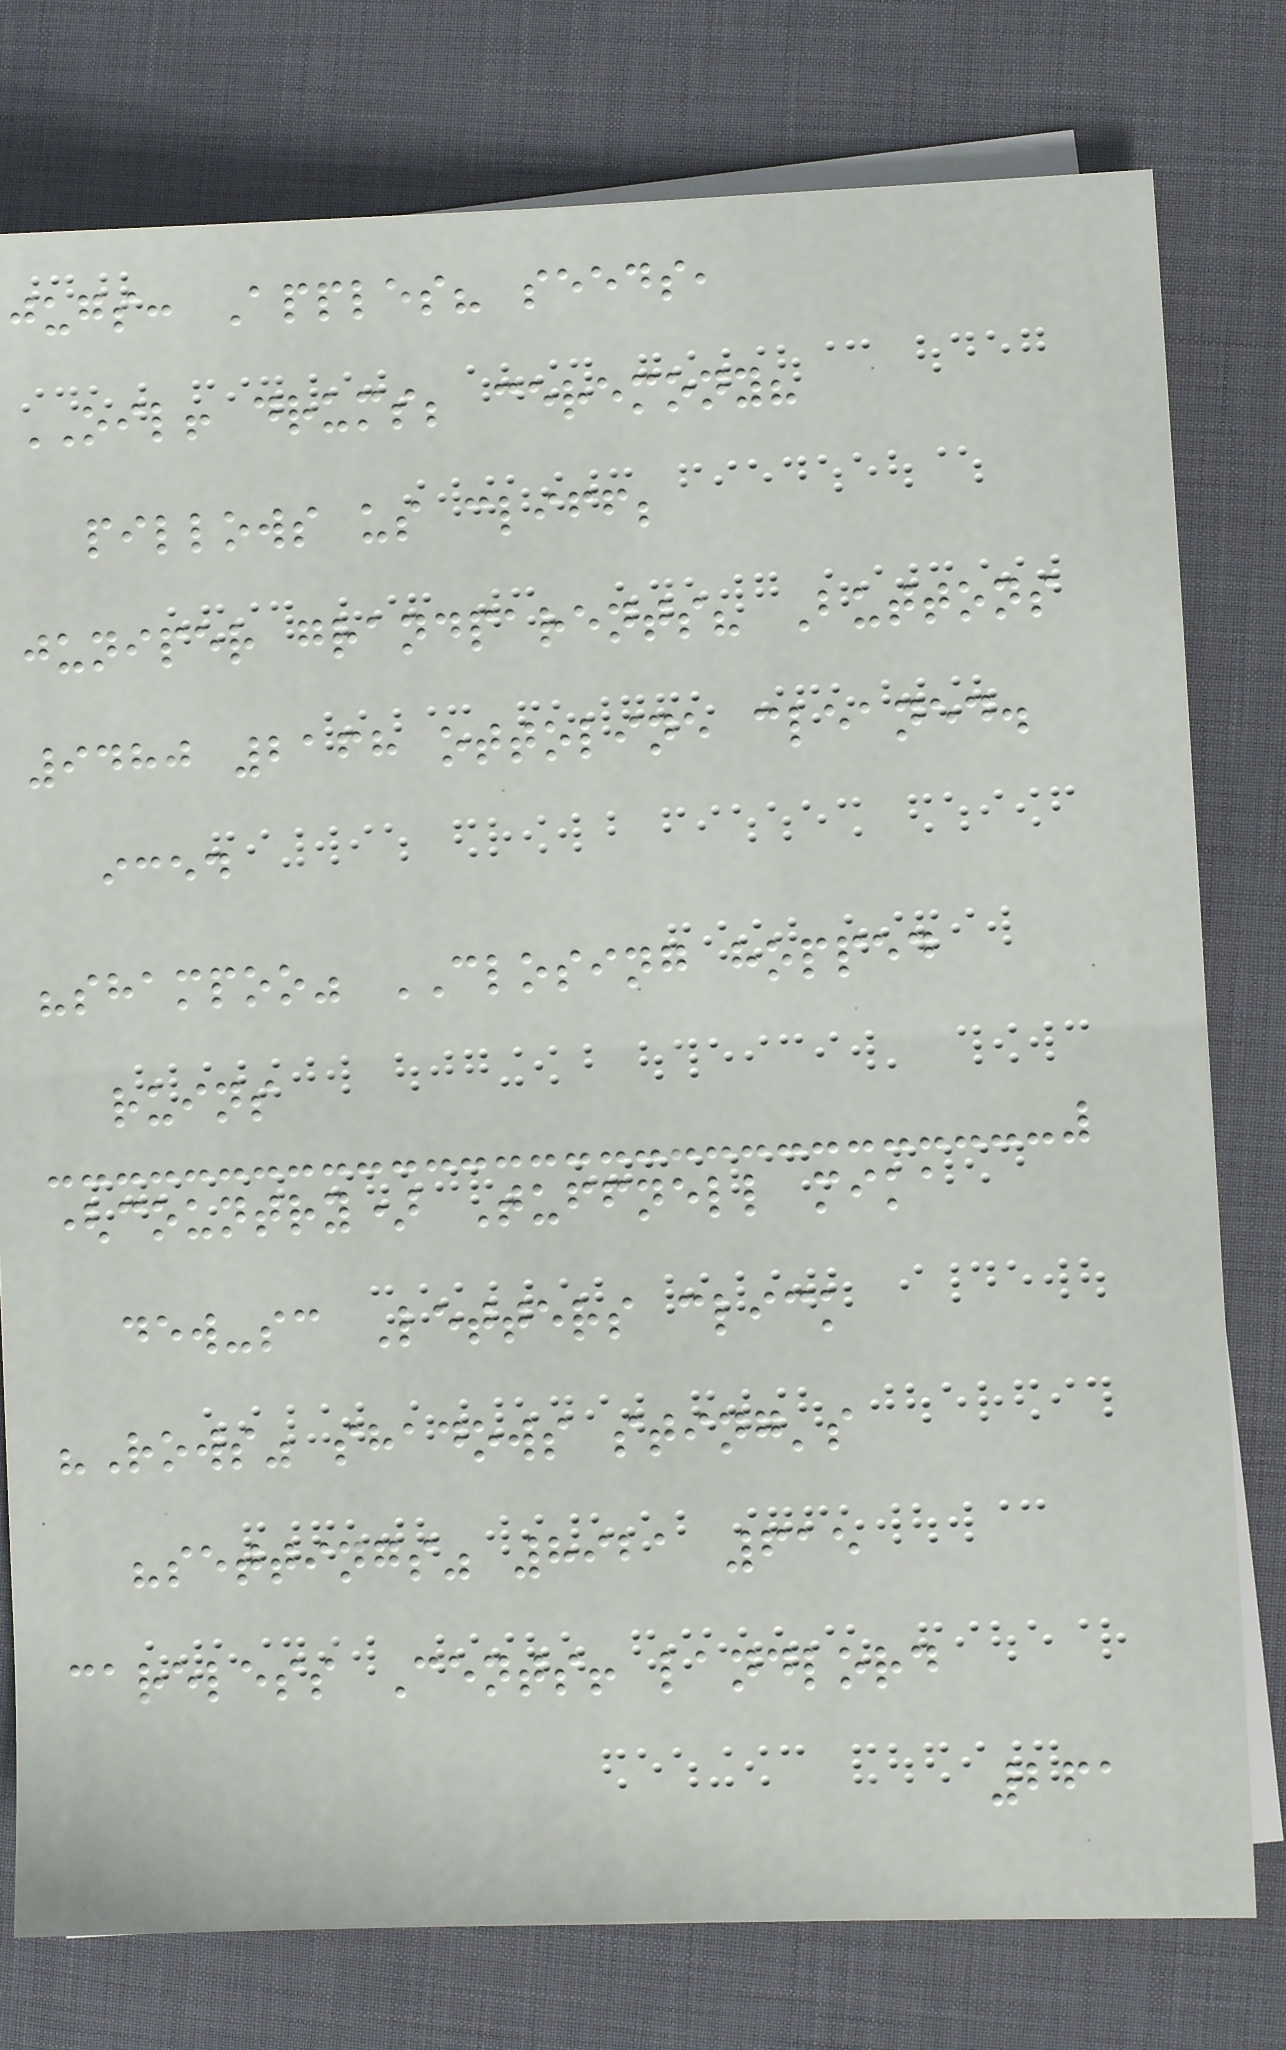jugs: Apples? seeds,
OIL! drums; ceremony?
pillows us cliff;
juniper grandparents? Buttons
9480 2168 ottoline cleaned.
iced
"shampoo" CLOSING hopped
ruins
(country) Tuffnell mika
dew-sc Letters click
"Rows" shadows sting's
"settings" 8921 615
careless Cents! landlord
261
